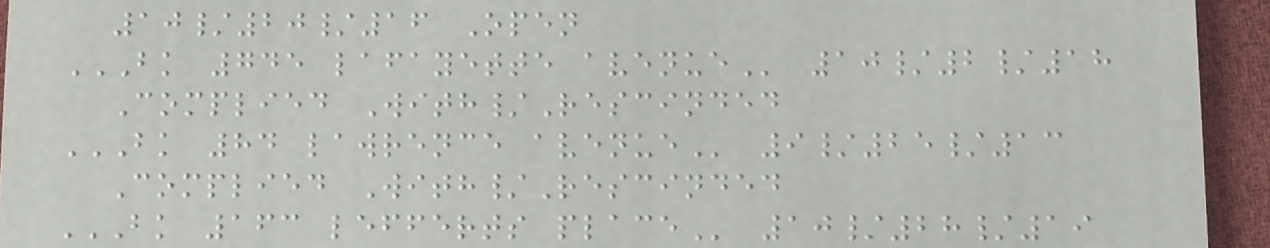10/20/16 Open
BK 745 LAFAYETTE AVENUE 10/2/18
Complied With/Rescinded
BK 84 LAWRENCE AVENUE 9/25/13
Complied With/Rescinded
BK 163 LEFFERTS PLACE 10/28/19
